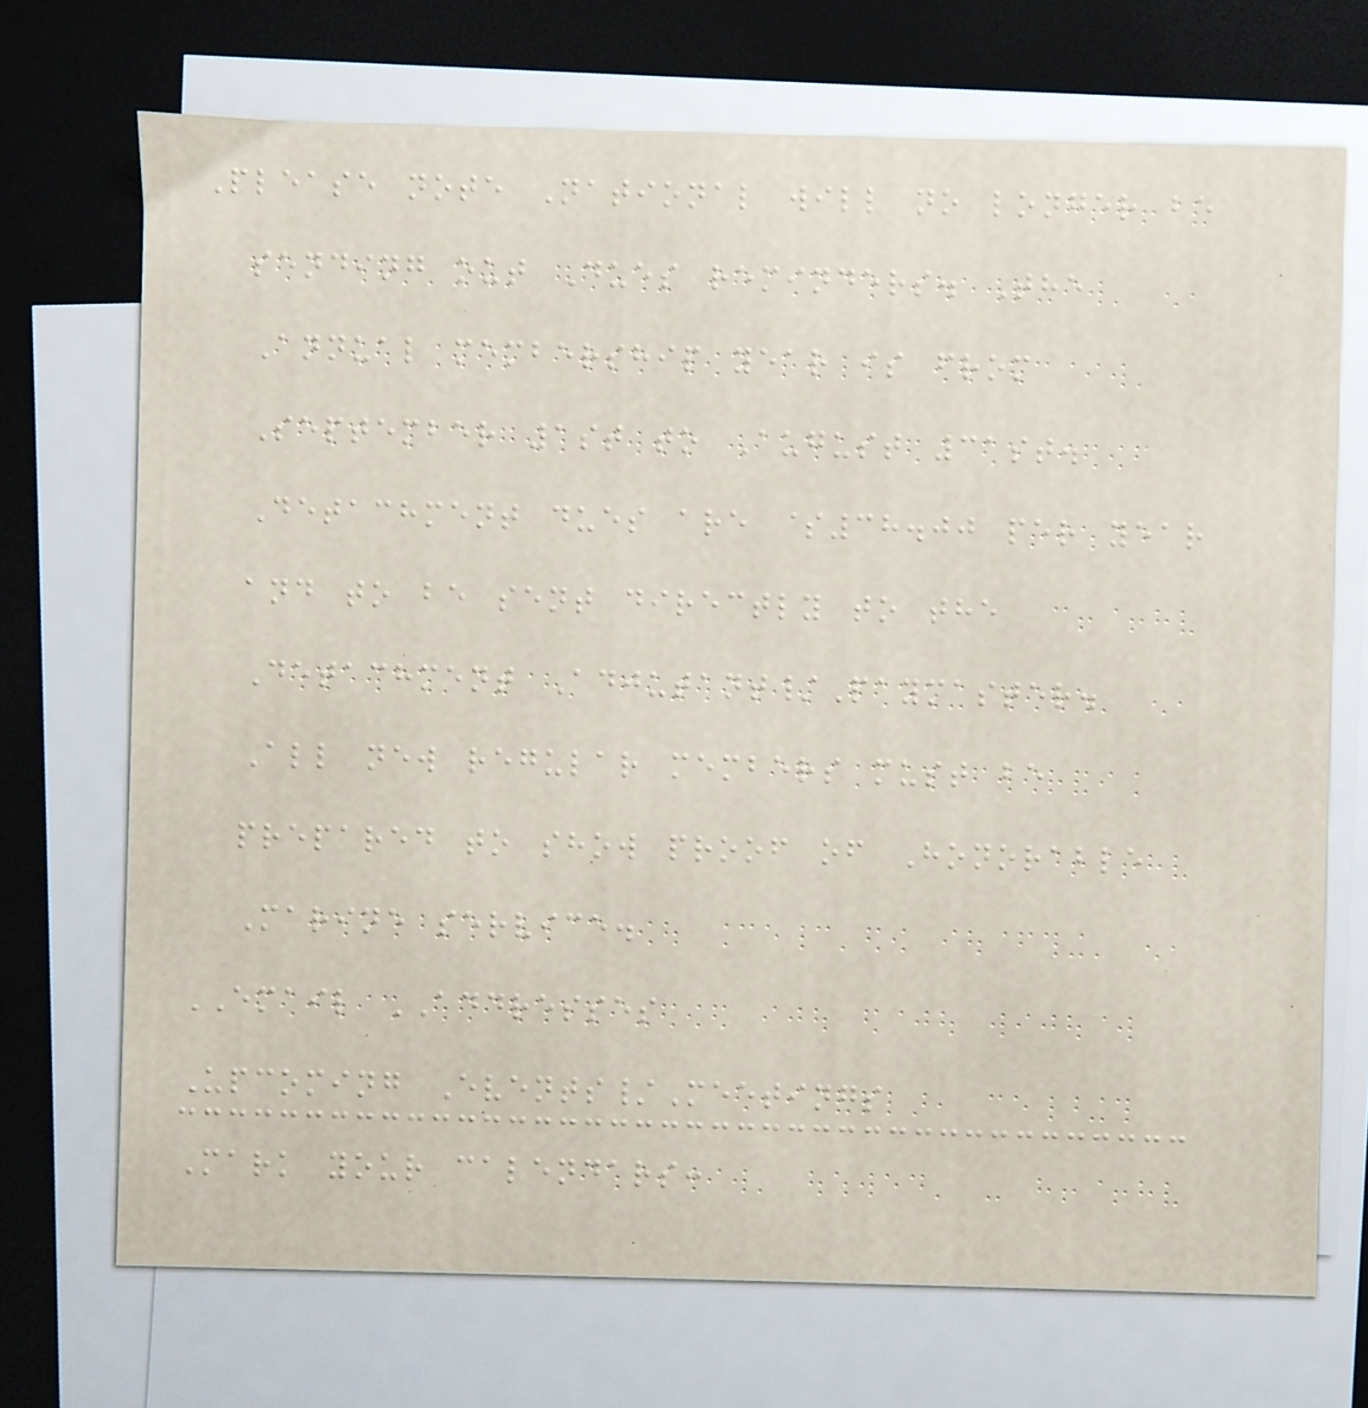Please note National will no longer be
sending out Dues reminders. The
Annual membership year is from
September 1st to August 31st.
Detachment dues are $38.00 per year
and to be sent directly to the
Detachment Adjutant/Paymaster.
All new regular members must be
prepared to show proof of Honorable
Marine service.
EMAIL ADDRESSES
Upcoming Events/Meetings
Mark your calendars:
